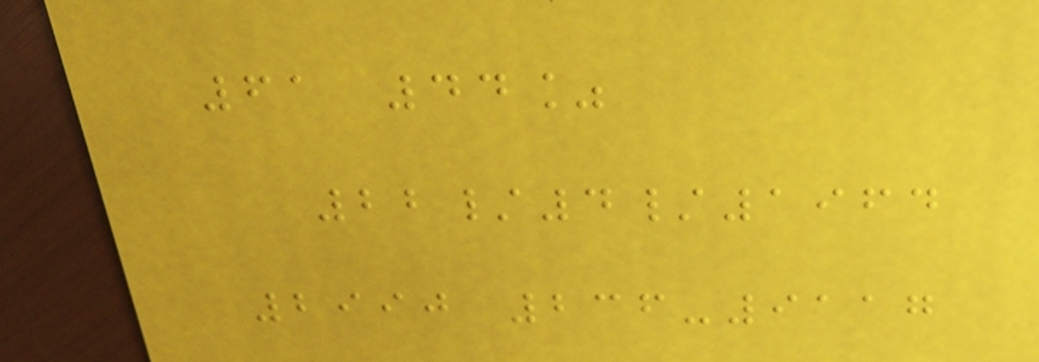61 44%
22/4/1964
2990 236-9117
